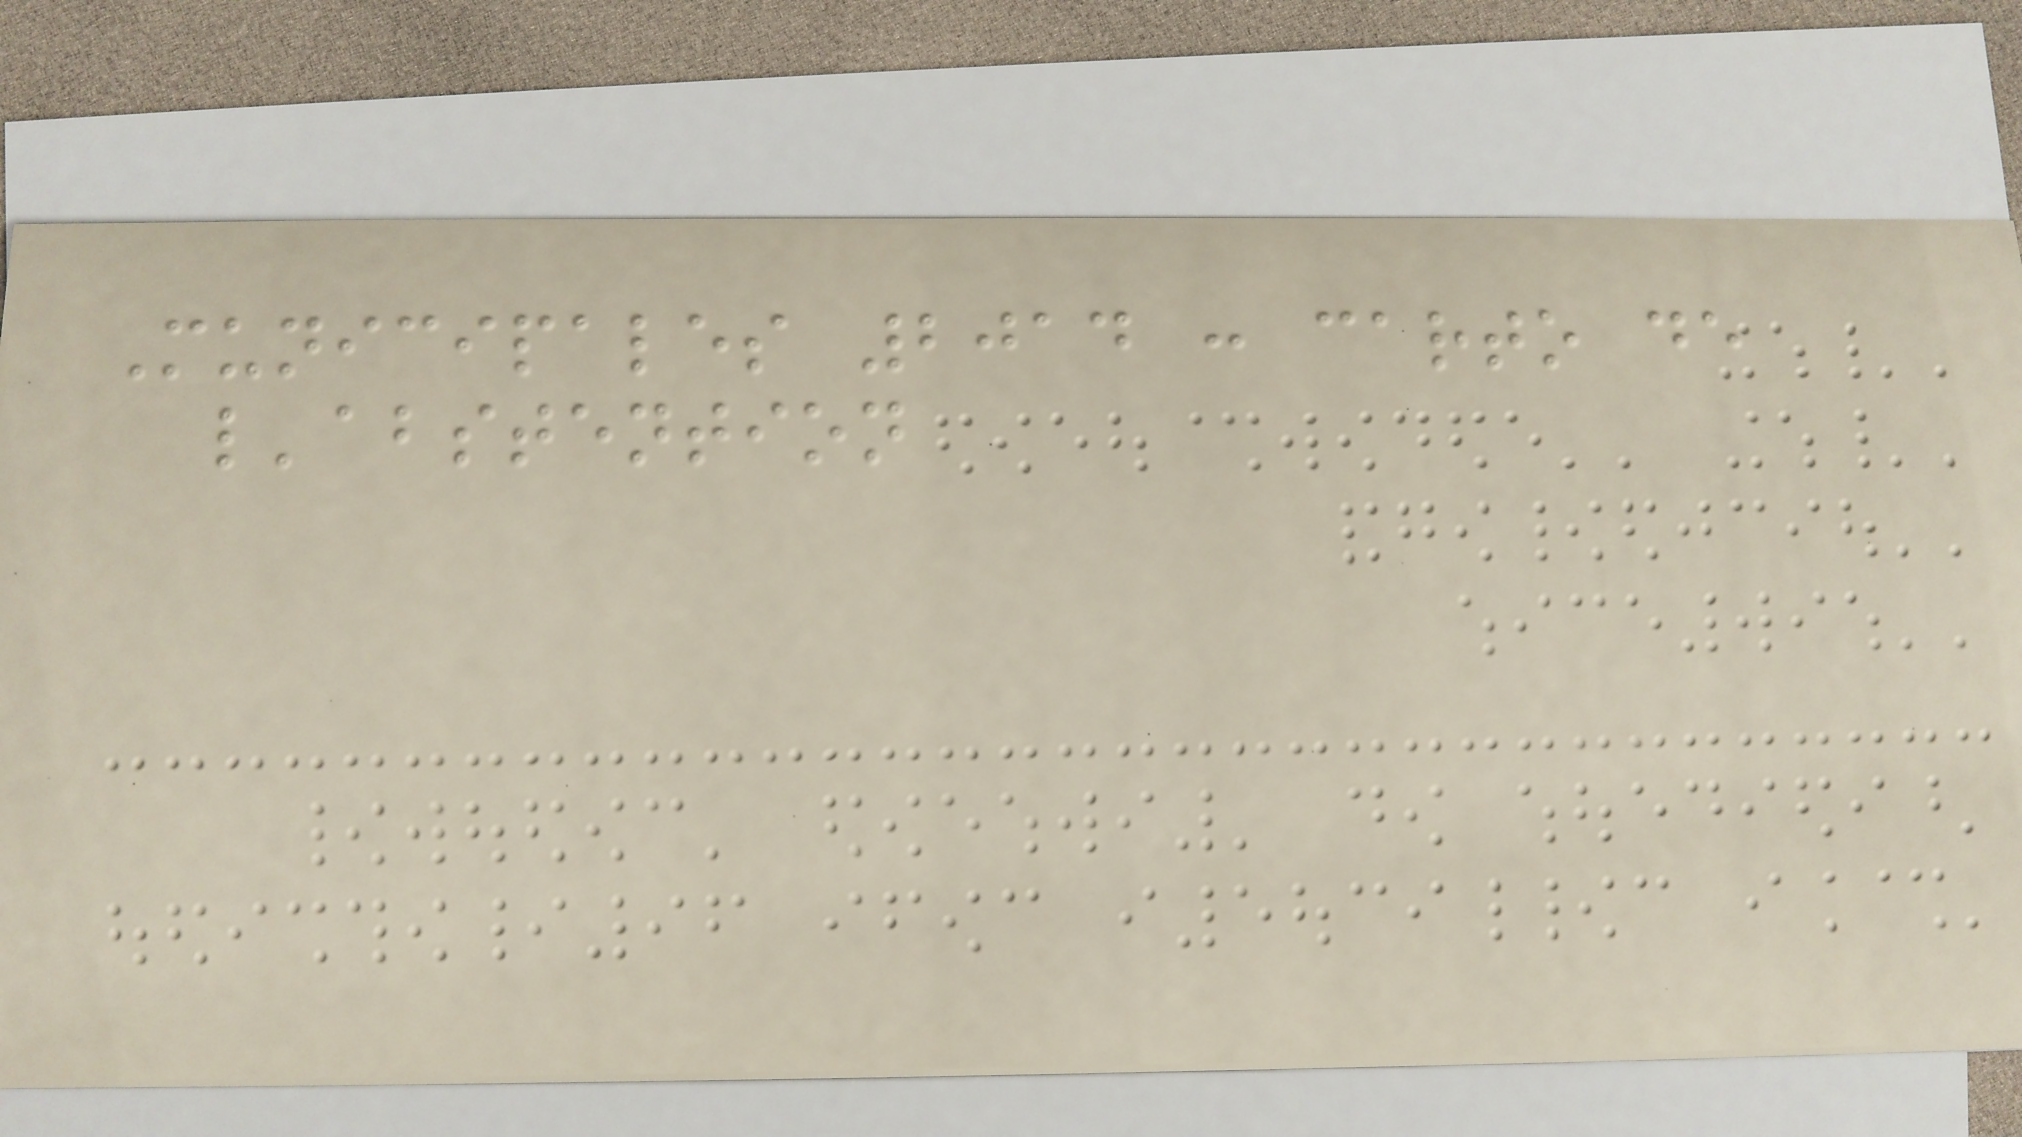Municipales 2014 : carto de
l'abstention
